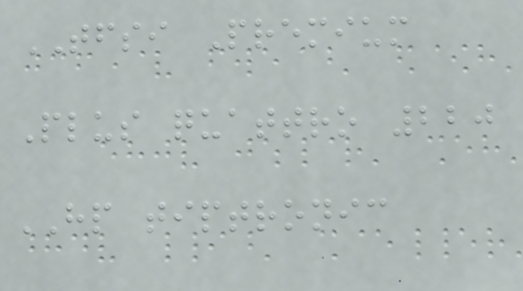TFSI Premium
Plus quattro 220
HP tiptronic
